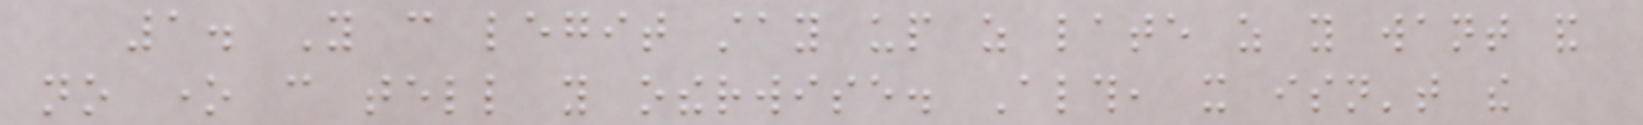1. You can legit stay up as late as you want and
no one can tell you otherwise. Although, it isn't the
